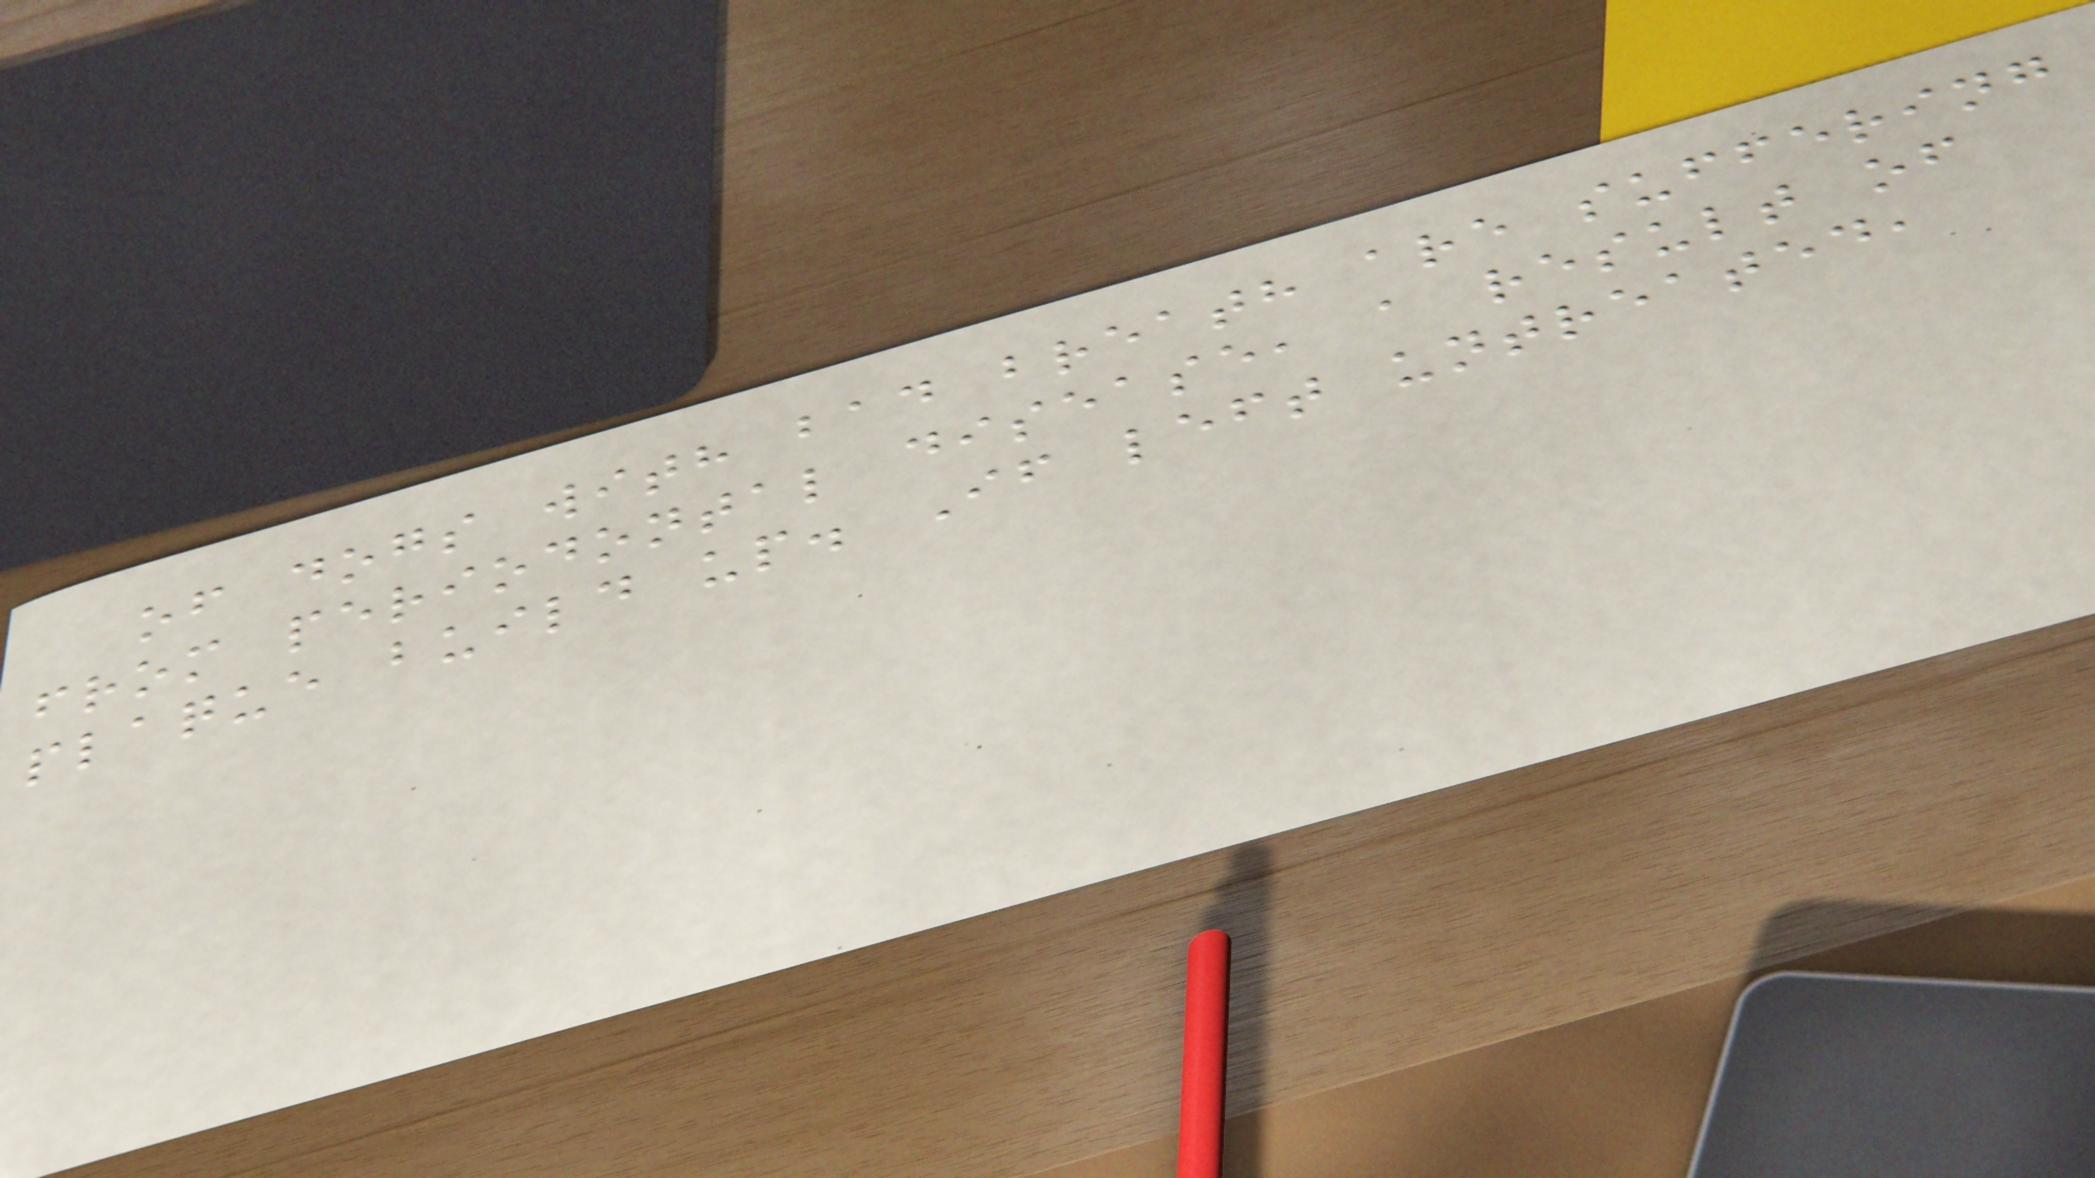of dogs with bad breath are suffering
from periodontal disease, a result of
plaque build up. If left untreated,
